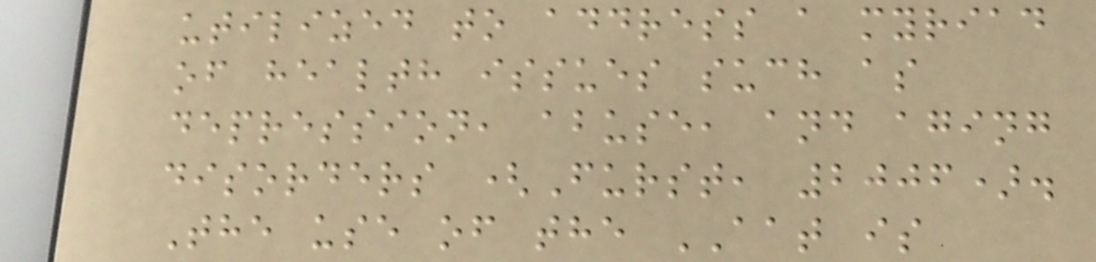utilized to address a myriad
of health issues such as
depression, abuse, and aging
disorders (Furst, 2006).
The use of the AAT is
